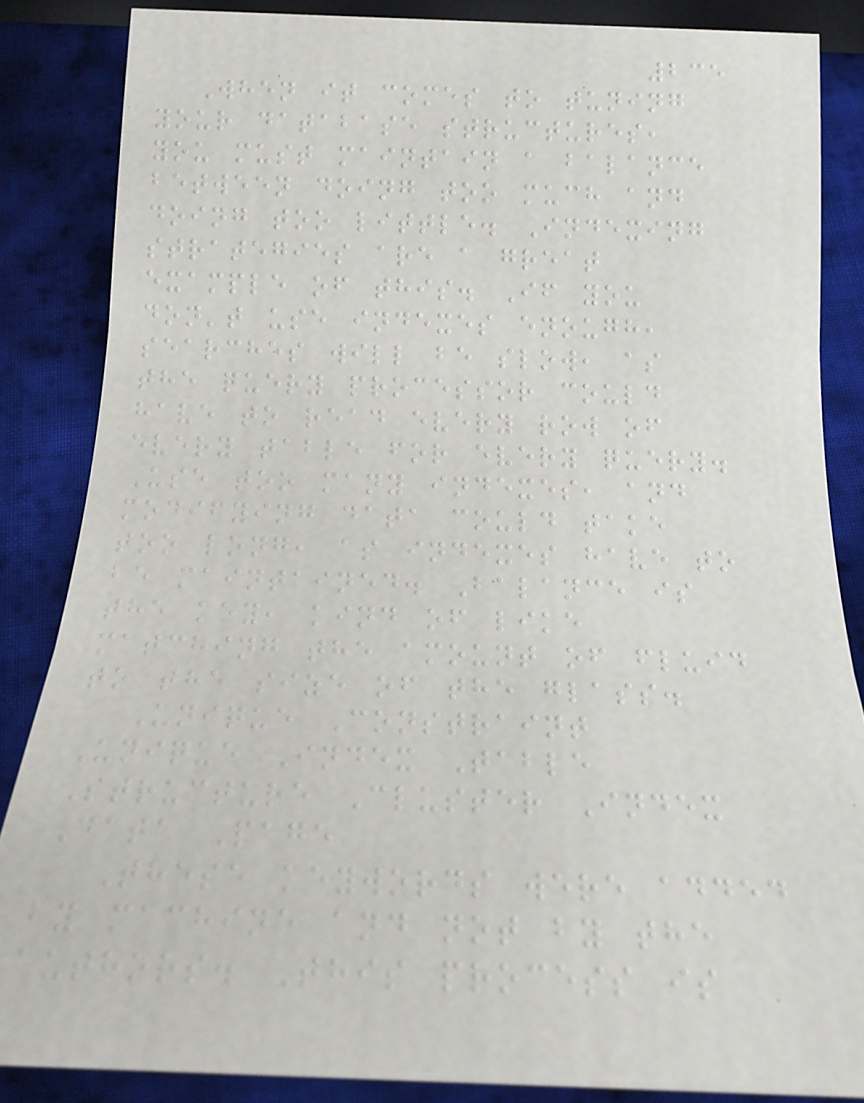235
When it comes to tuning
your database structures,
you must maintain a balance
between doing too much and
doing too little. Indexing
strategies are a great
example of this. If you
don't use indexes enough,
searches will be slow, as
the query processor could
have to read every row of
every table for every query.
Use too many indexes, and
modifying data could take
too long, as indexes have to
be maintained. Balance is
the key, kind of like
matching the amount of fluid
to the size of the glass.
Unique Constraint
Unique Index Table
Structure Cluster Index
Data Page
These keywords were added
by machine and not by the
authors. This process is
